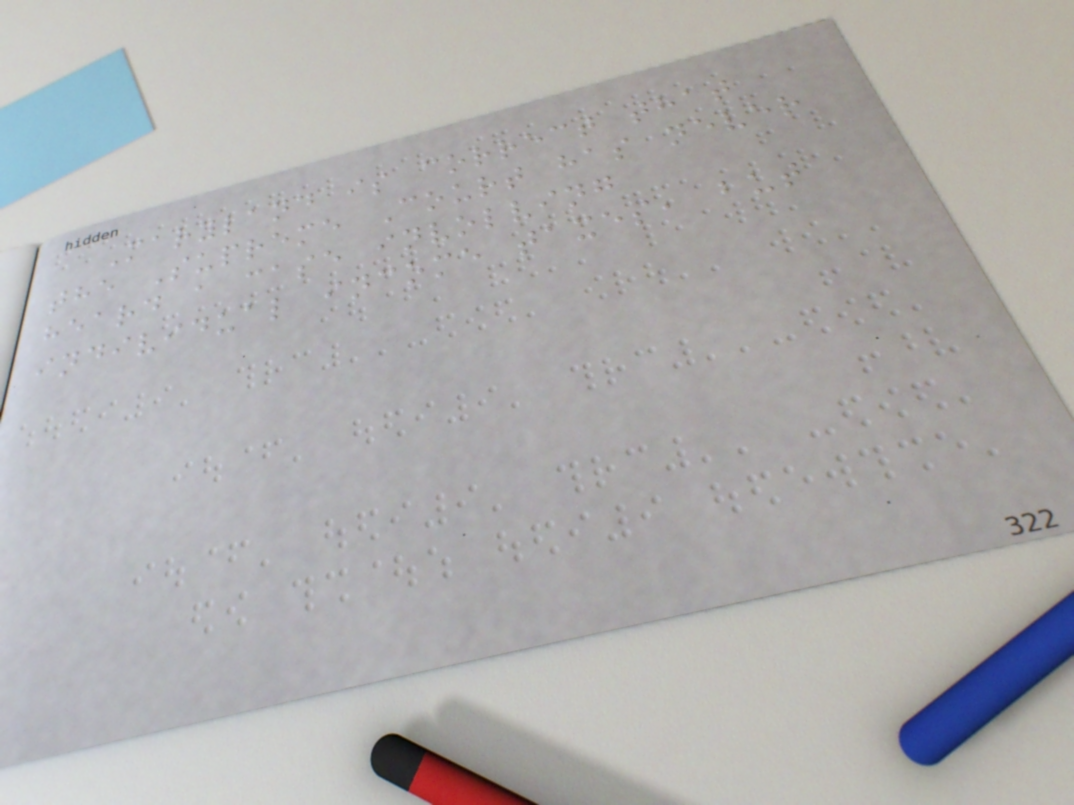Maryland is correct that
the Supreme Court has never
heard a case involving
individual income taxes, but
